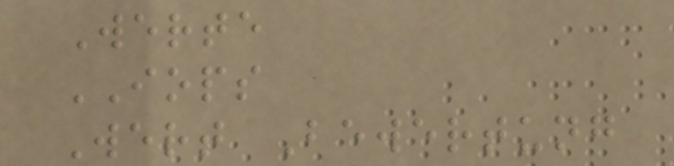Werte
IOPS
Wert Bewertung
